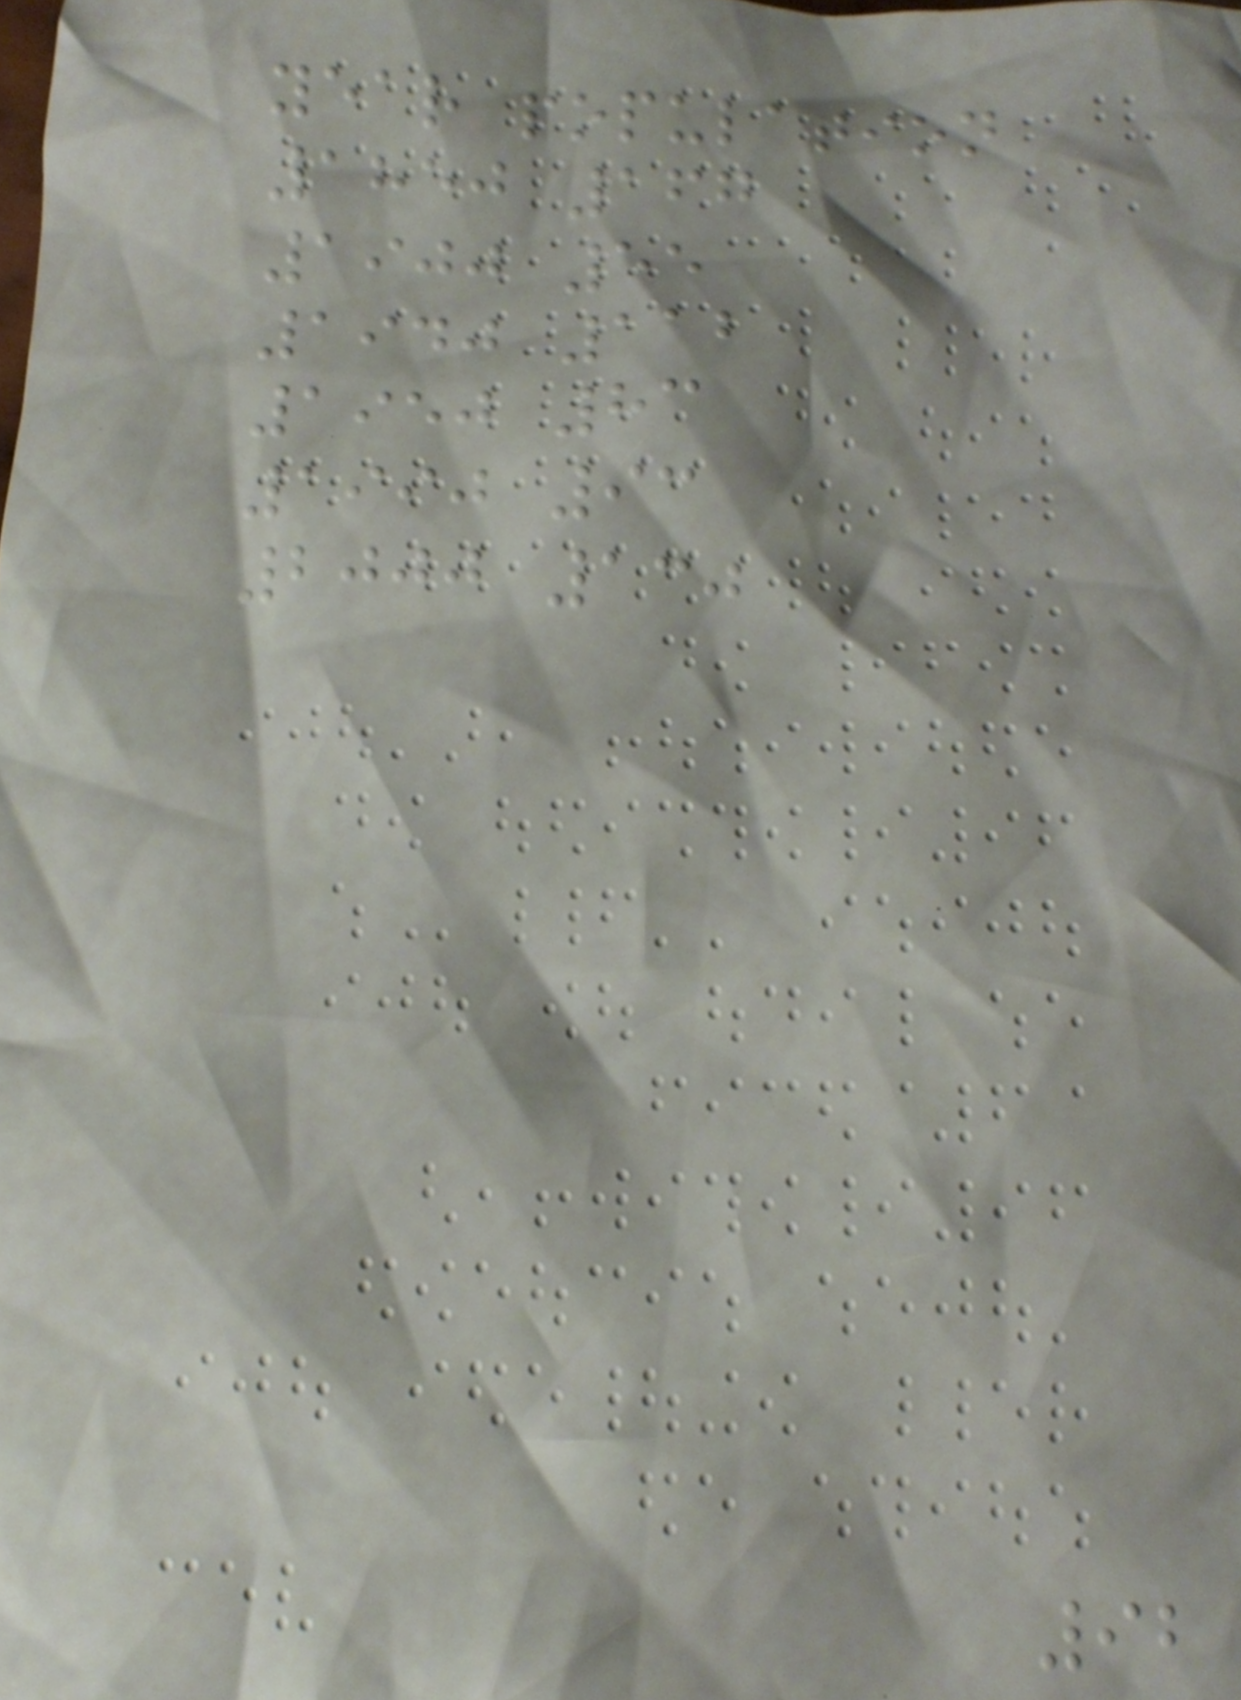year population
1850 167
1900 55
1940 112
1950 83
1990 93
2000 130
92
